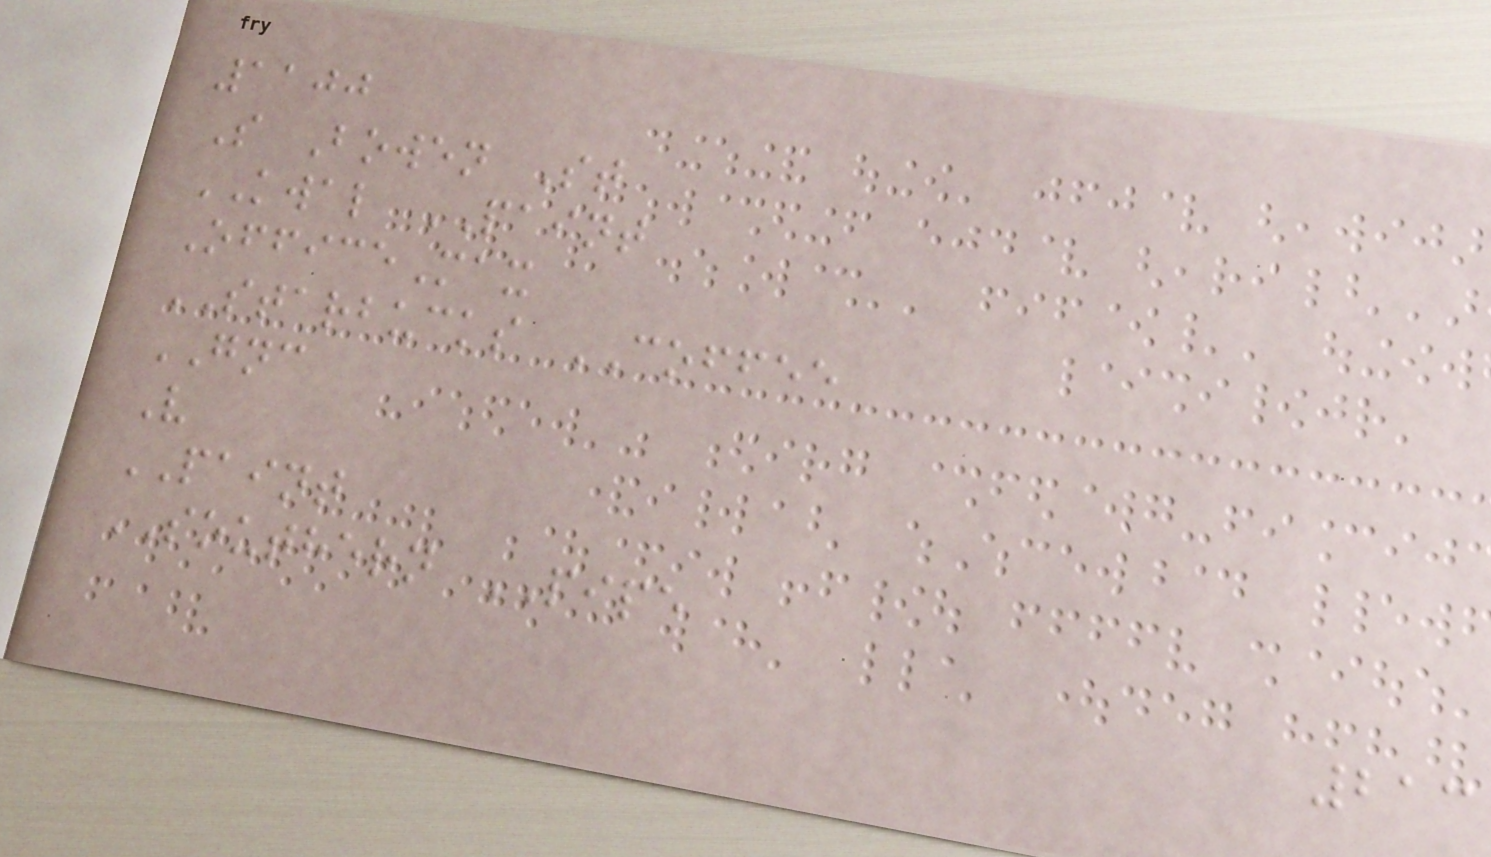1100
S Bowen St
KWAL PAINT
OfficeMax
STARBUCKS COFFEE
GNC
V
PAINT
SOUTHERN PIPE
213
